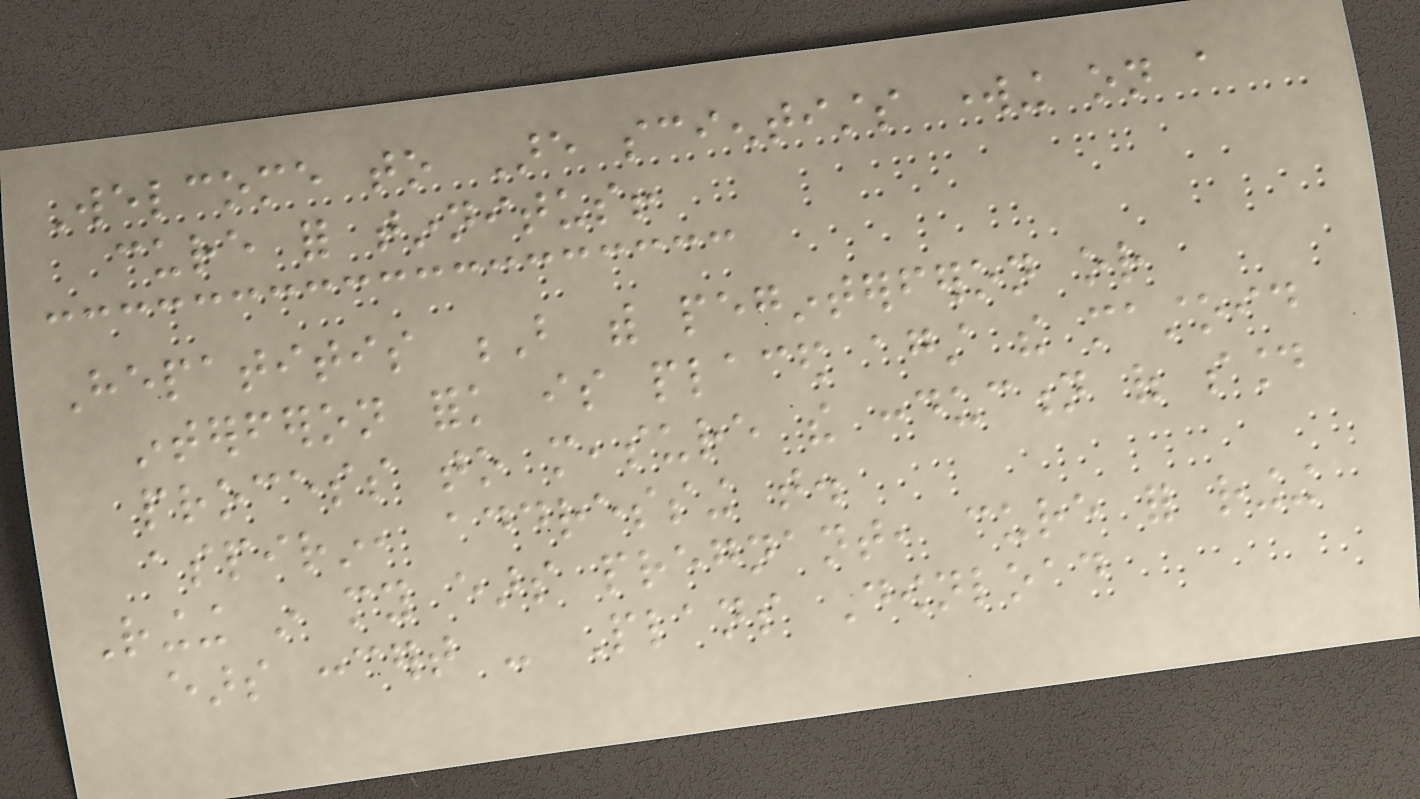Welcome to Are scientists working on a
cure for tinnitus!
Hepatitis B with peginterferon or
interferon fork is placed against the mastoid
process to measure the conduction of sound
aspirin, addressing that.
Ringing in my ears pregnant, cure for ringing
ears concert - Plans Download
